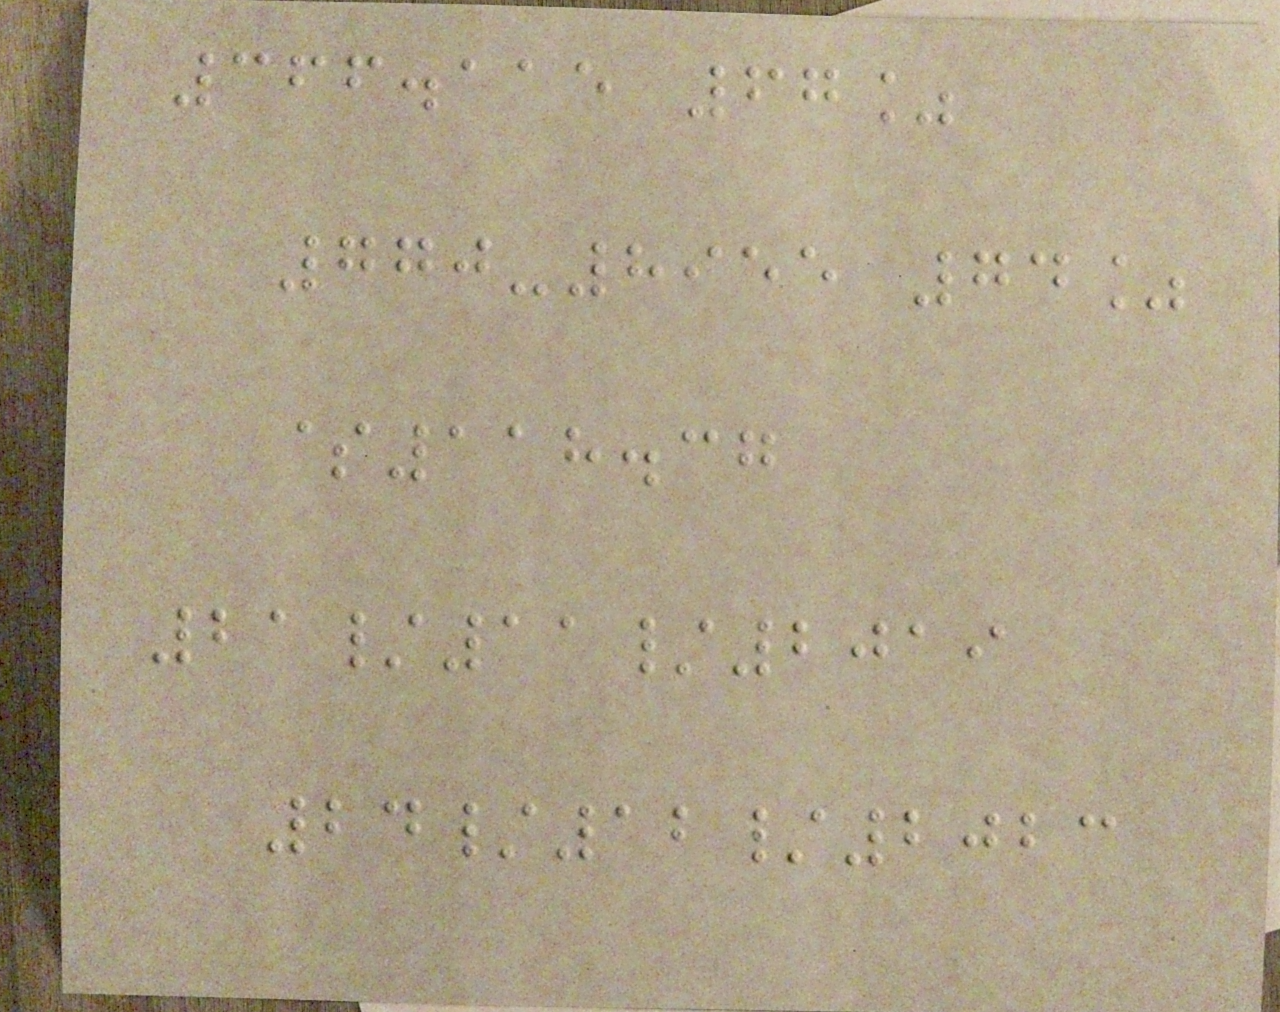366.115 67%
770-8955 74%
$118.37
21/11/2019
24/12/2023
